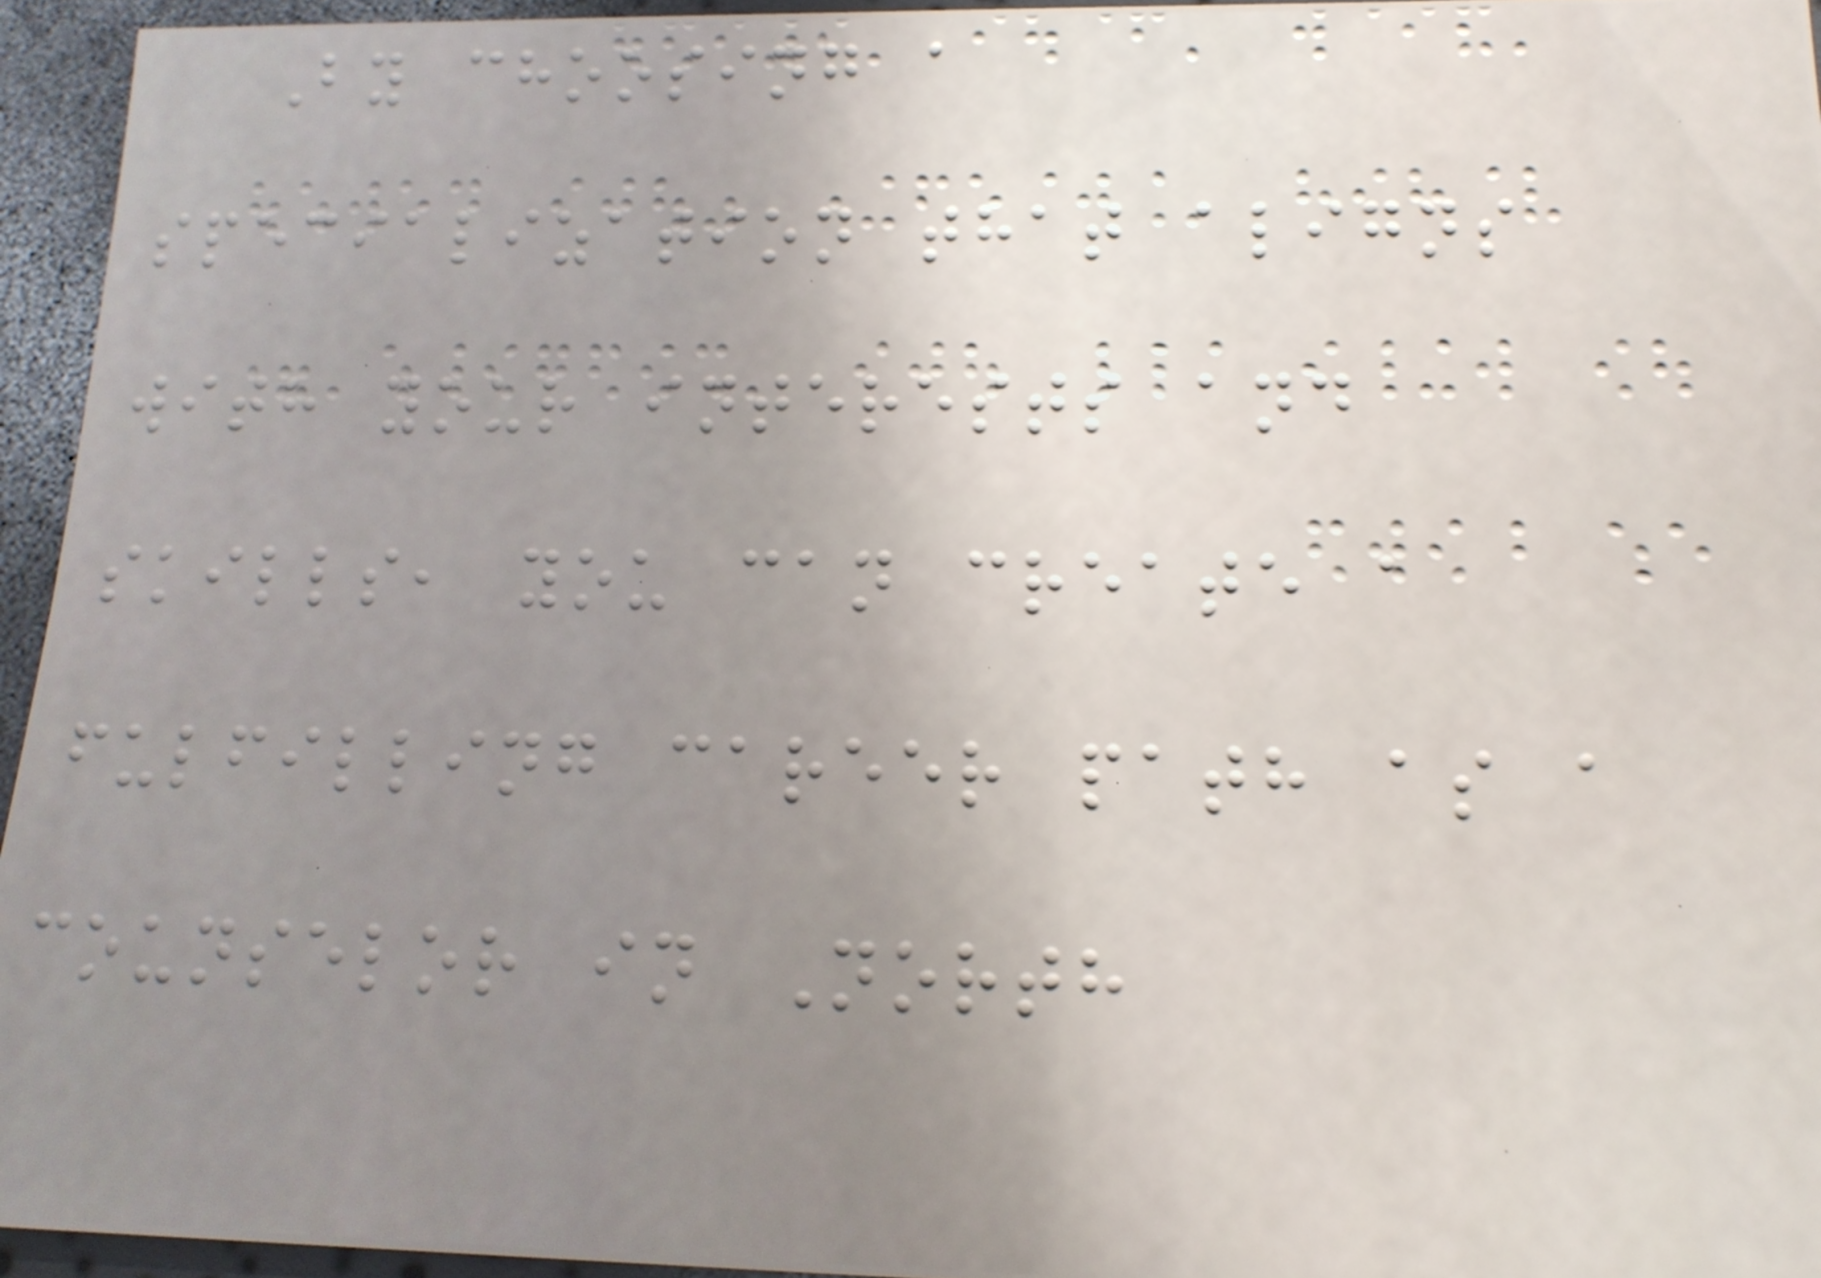By choosing a
specialization that aligns
with your interests and
skills, you can create a
fulfilling career path as a
counselor in North
